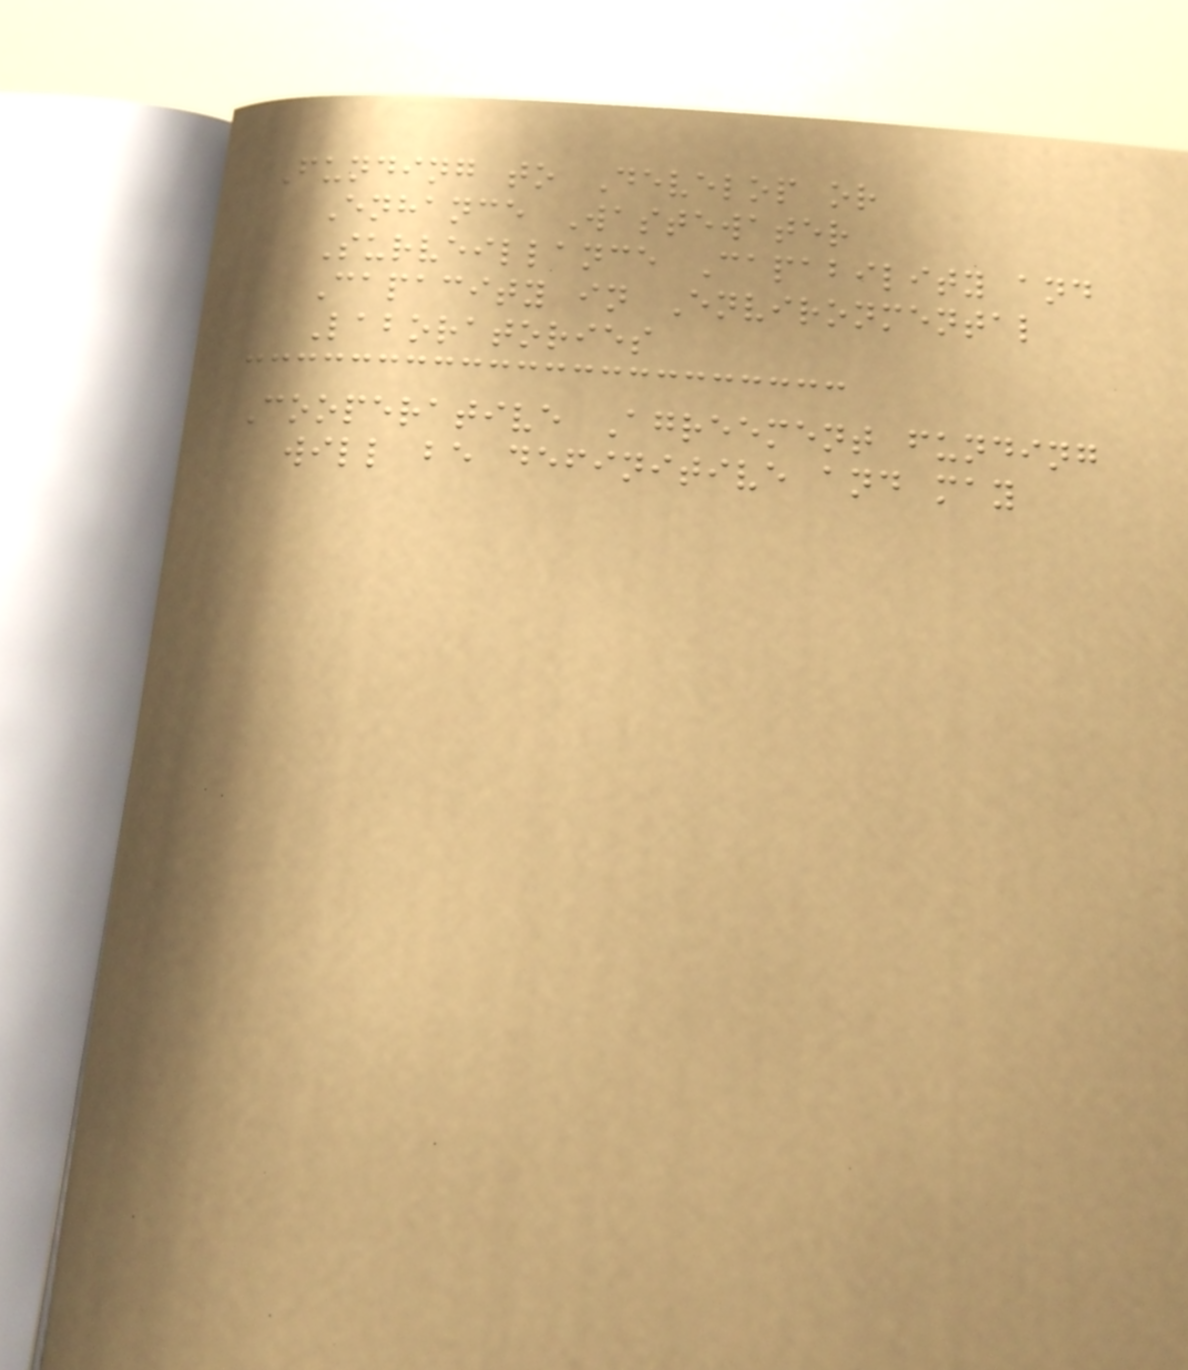Funding to Develop or
Enhance Wastewater
Surveillance Capability and
Capacity in Environmental
Laboratories
Cooperative Agreement funding
will be definitive and may
